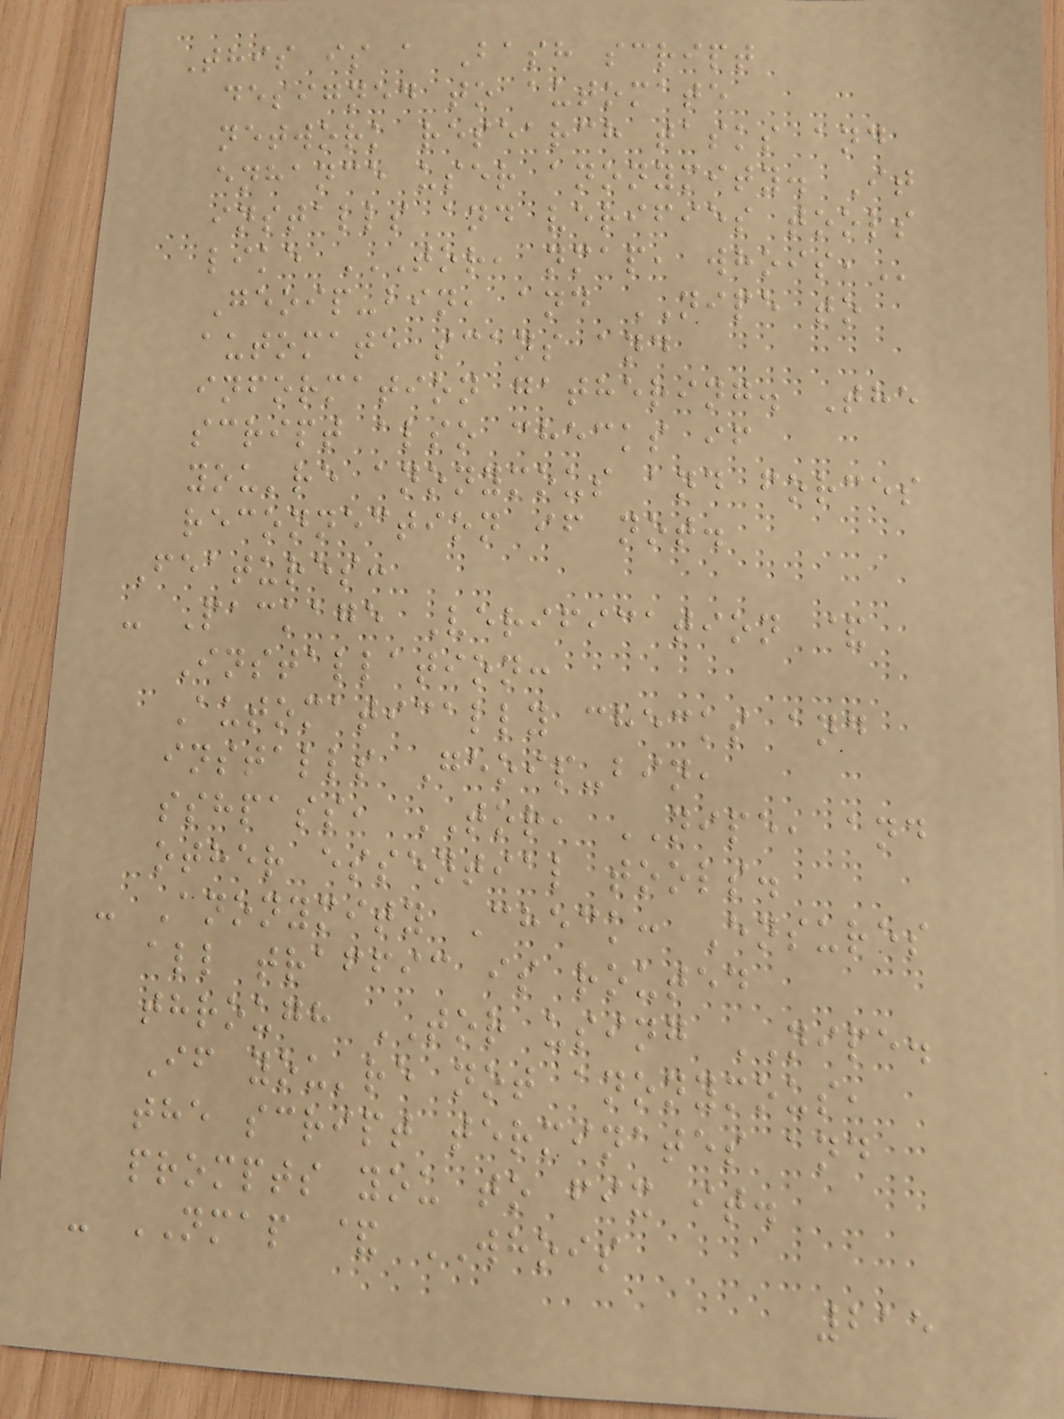This is a Bash script
designed to automate
network research tasks and
enhance user anonymity. It
installs and verifies tools
like TOR, NMAP, WHOIS,
Geoip-bin, and NIPE to
automate scans and
information gathering. The
script also checks if
you're anonymous and forces
reconnection if not.
Features:
- Package Verification &
Installation:
Automatically checks and
installs Geoip-bin,
sshpass, TOR, NIPE, and
other essential tools.
- Anonymity Check: Ensures
all traffic is routed
through TOR using NIPE.
If you're not anonymous,
the script terminates and
prompts you to fix it.
- NMAP & WHOIS
215
